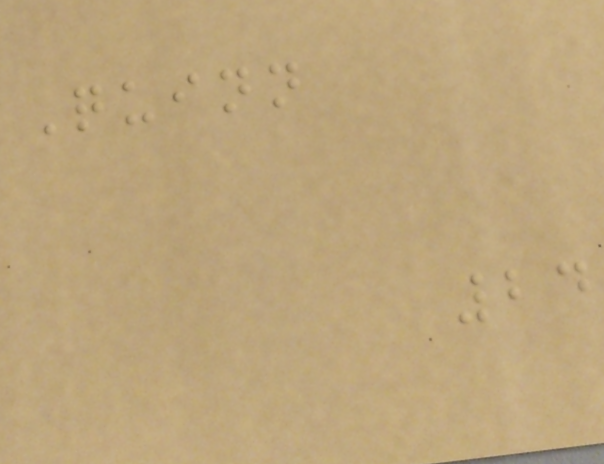Quinn
24
